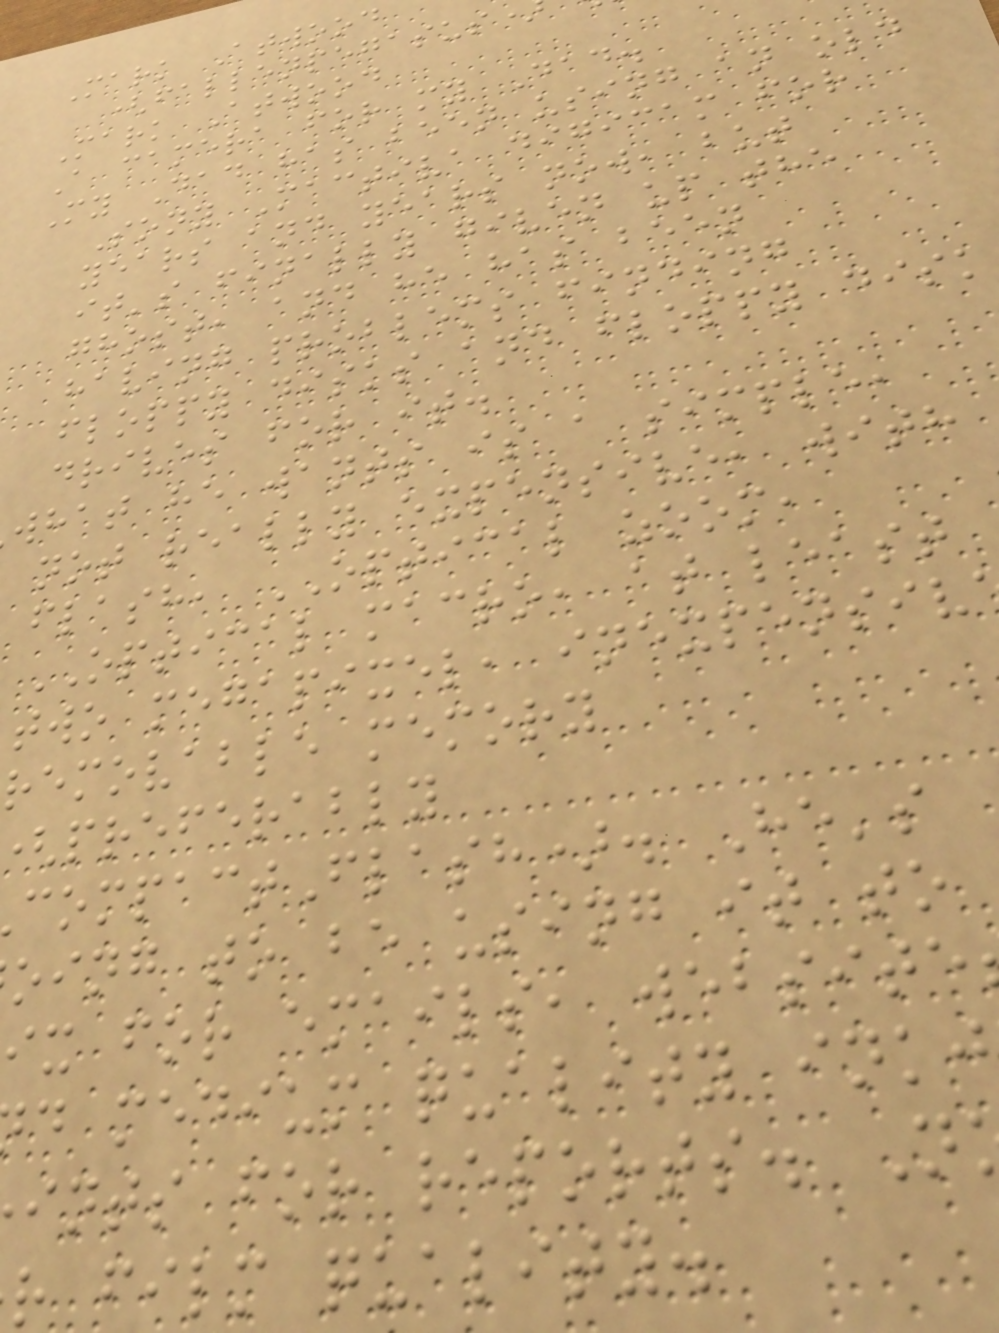Mark Atwood
(fallenpegasus
Mark Atwood
A camera for my Dad.
My Dad has been using an old
Sony Mactiva digicam for
years and years now, but
it's finally given up the
ghost, and he has been
having problems finding
floppy disks and floppy disk
drives for it.
what he wants is a simple,
not really expensive, with
flash, OPTICAL zoom,
OPTICAL macro, at least
two megapixel, inexpensiv
removable memory
preferably
ompactFlash). He's
oing to be using it to
ix for emails, website
d medium quality inkj
ints for reports. N
r film quality.
